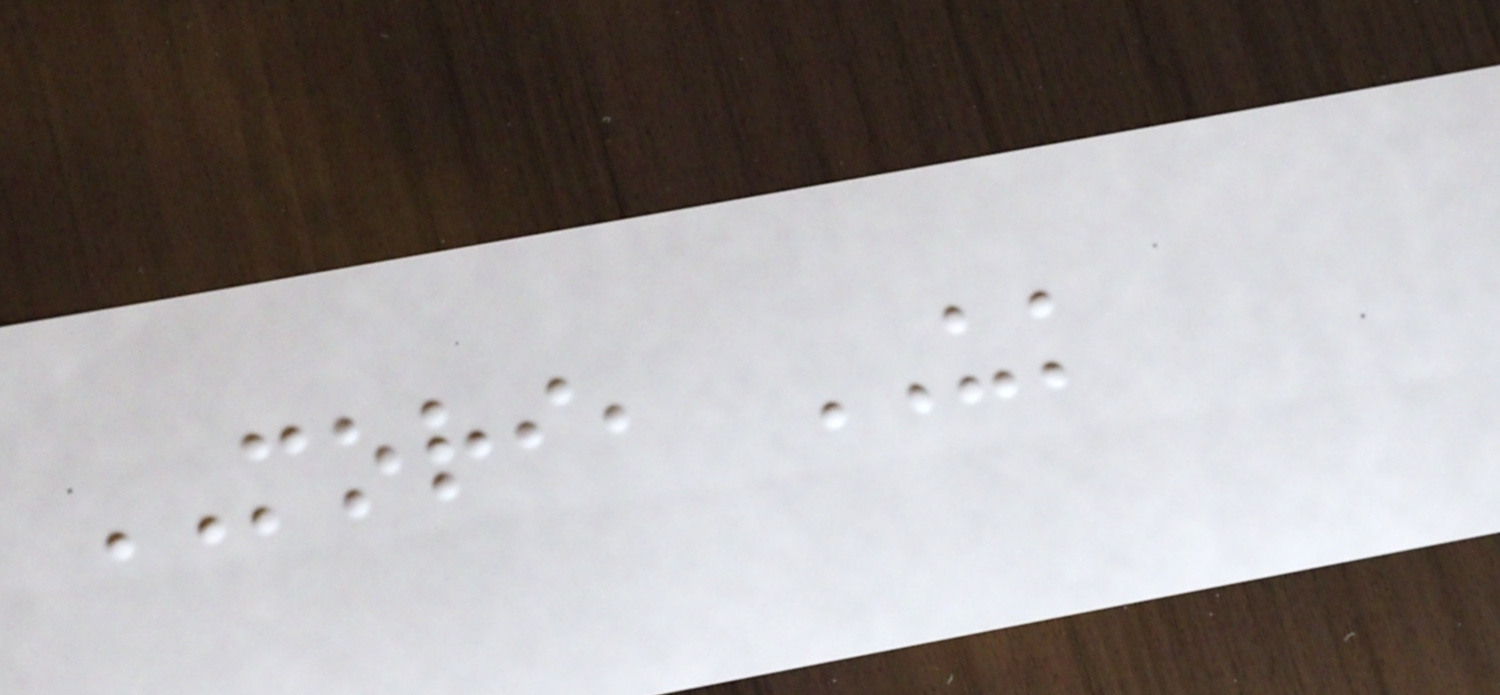MORI, UK
